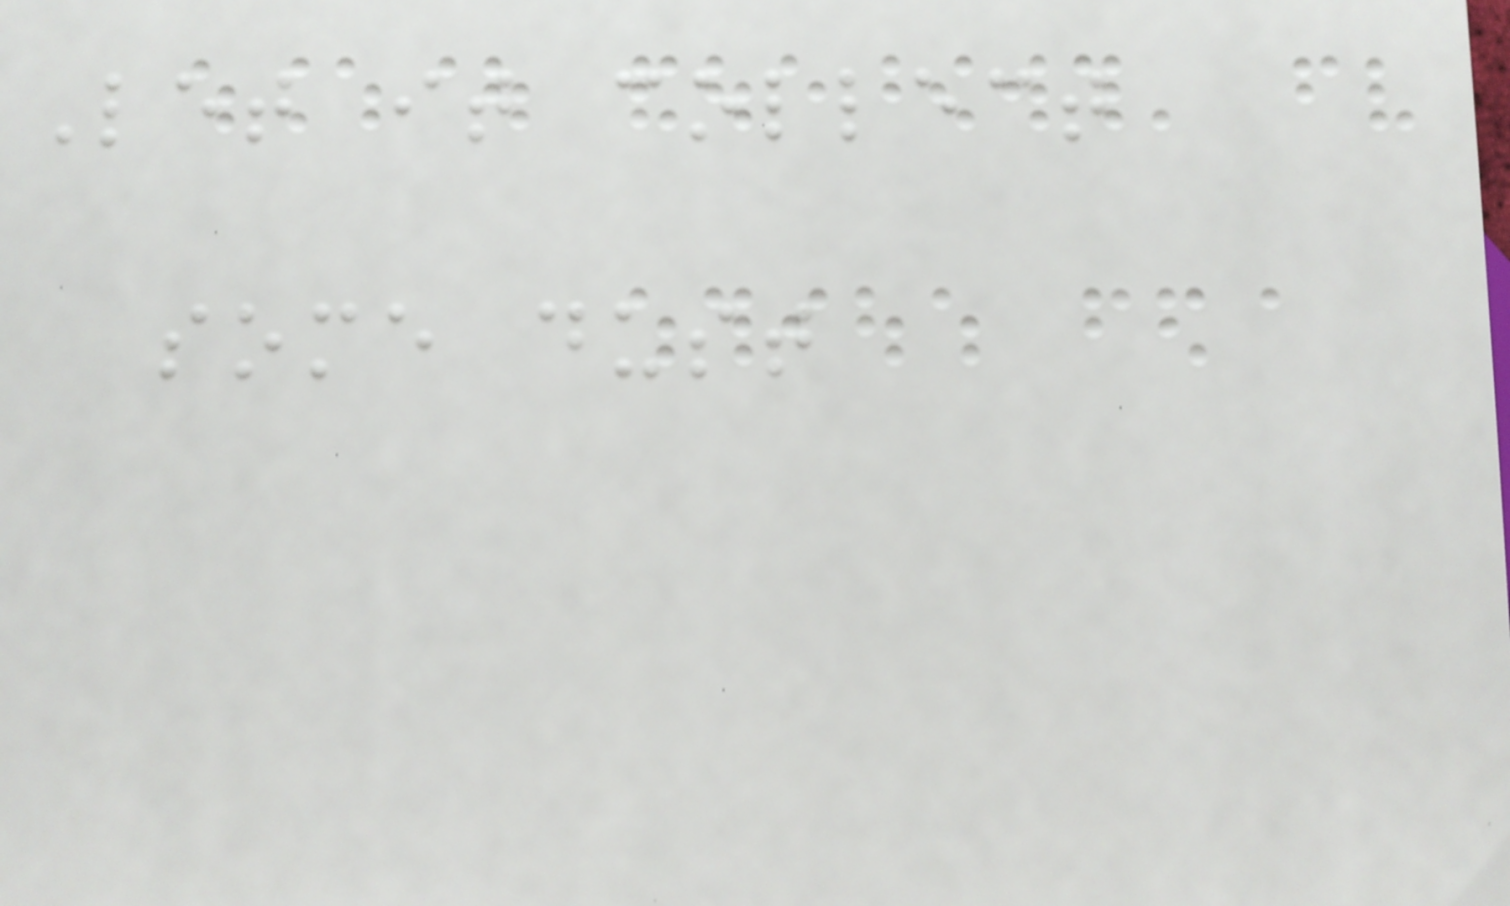Let it collect
some dust
